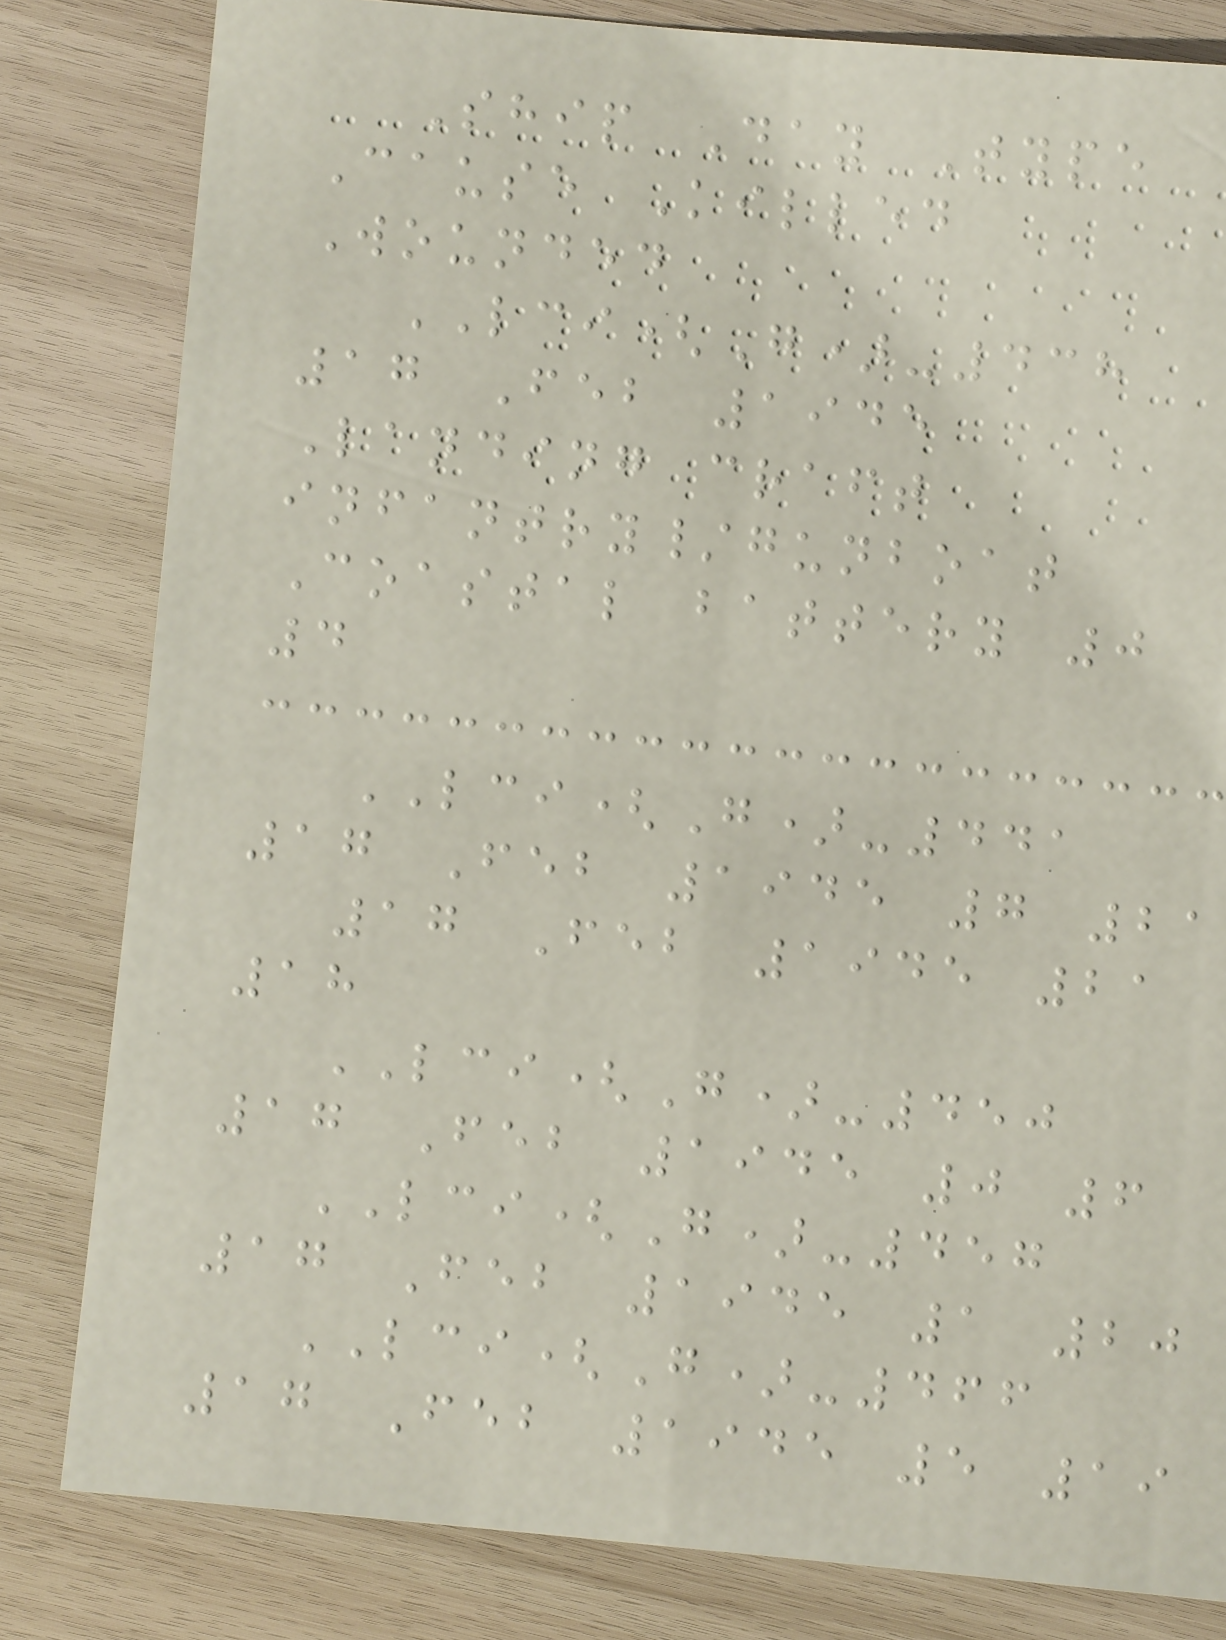Ship Day Type
Cause Killed
Wounded
LCI(G)-438
17 Feb 1945
Landing craft
infantry/gunboat
Coastal battery 0
4
LCI(G)-441
17 Feb 1945 7 21
17 Feb 1945 21
18
LCI(G)-450
17 Feb 1945 0 6
LCI(G)-457
17 Feb 1945 1 20
LCI(G)-466
17 Feb 1945 5 19
